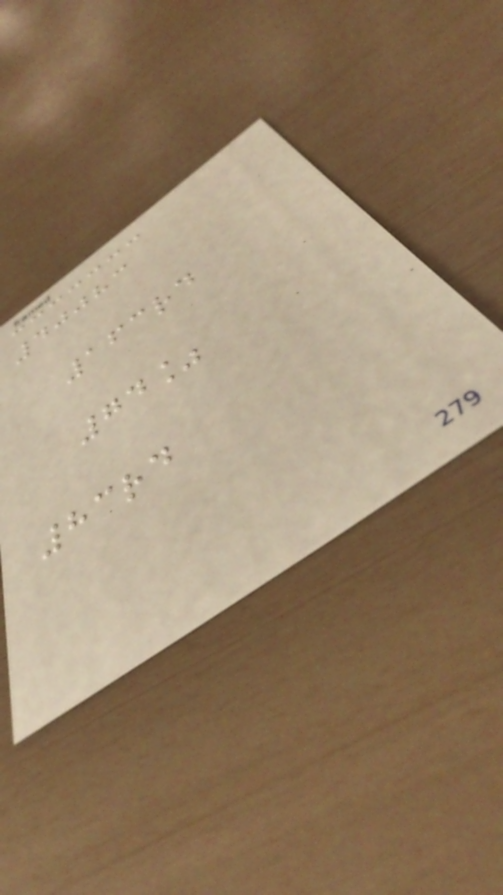40083
163rd
74%
83rd
